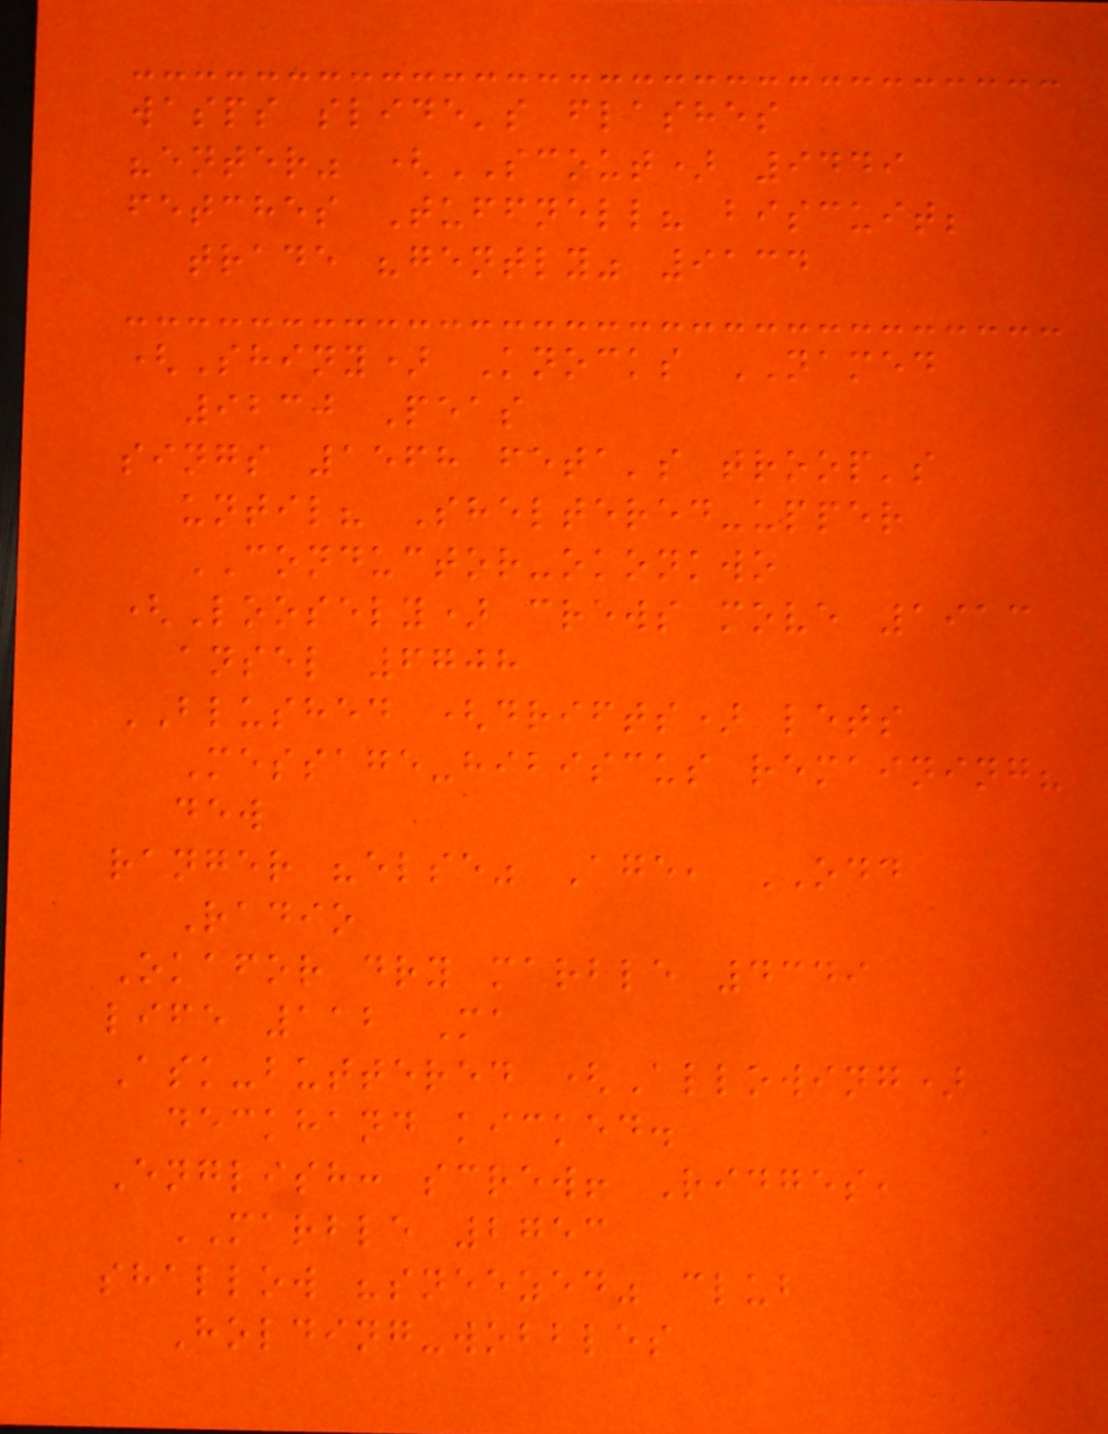wasps slide's flashes
"enter" (SCOUT) 9449
fetches Tuffnell? biscuit;
trade "gently" 9134
(Shiny) Knocks NAMED
9230 Peas
sings 1568 feta's troop's
until? Sheltered-upper
CONDUCTOR-okonkwo
(Loosely) crews move 1913
ansel 6708
BLUSHED (drifts) lets
Message-hibiscus remaining?
dew
ranger "else" Age, ODD
Radio
Okafor dry marble 4349
life 112 Ma
Ask-buttered (Allowing)
deckhand kicked.
English: screw! Ridges,
MARBLE 2753
shallow "sneezed" club
Holding-wobbles
